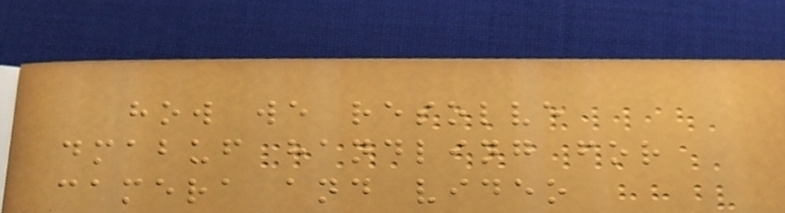how we resolve
dmabuf handling for
camera and video
